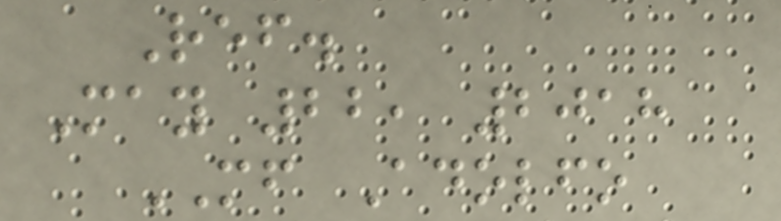Ref.
May 22, 2018
MF Adolfo
